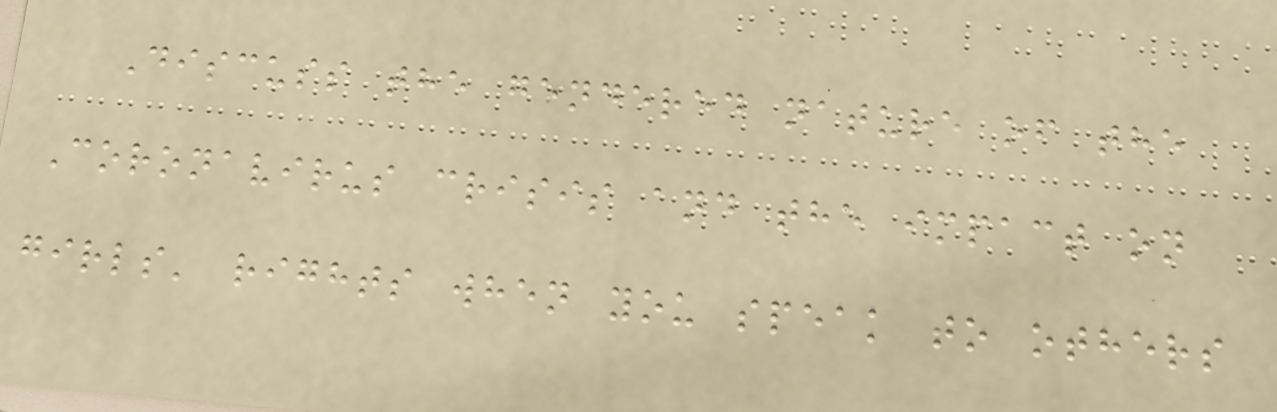Discuss the gendered nature of the
Coronavirus crisis and the impact on
girls' rights when you speak to others
